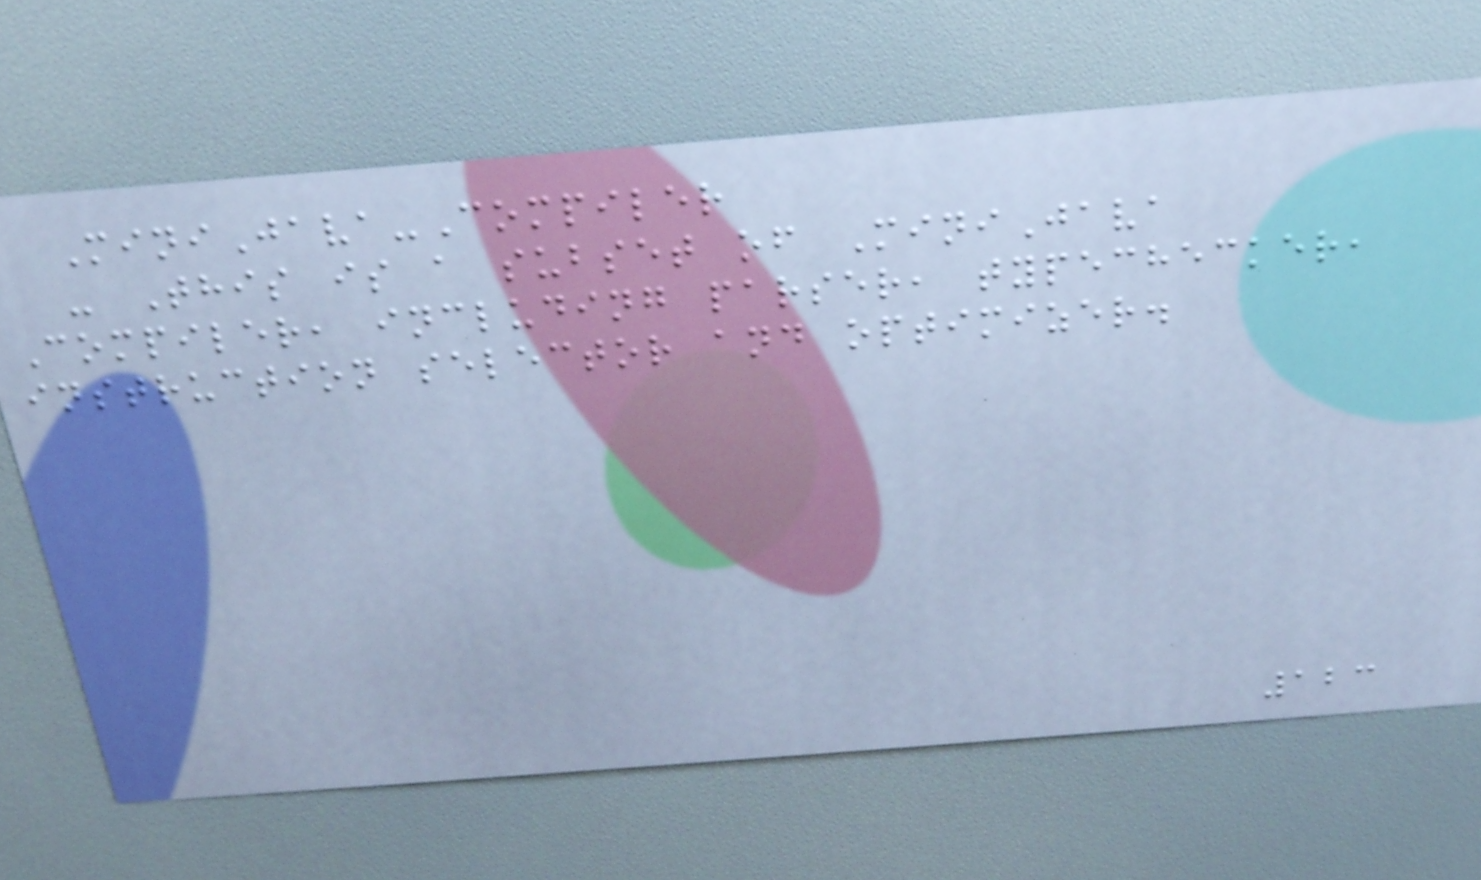MiniJava-Compiler
- This is a subset of MiniJava
Compiler, including parser, typechecker,
instruction selector and optimizer.
123
